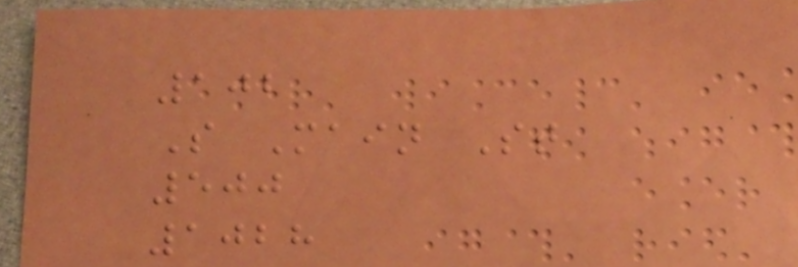102
S Main St
500
1028
